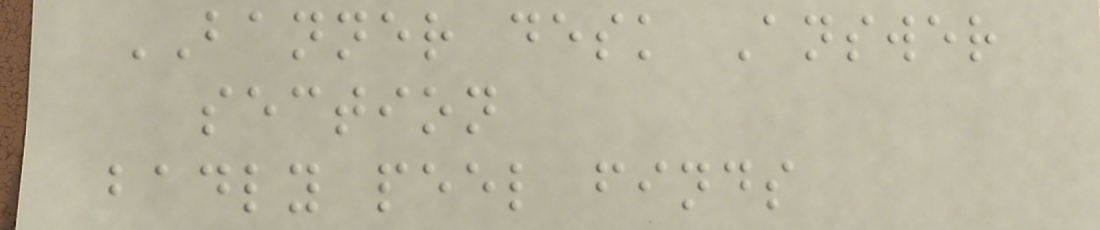BANNER desk Answer
section
badly peel finds
